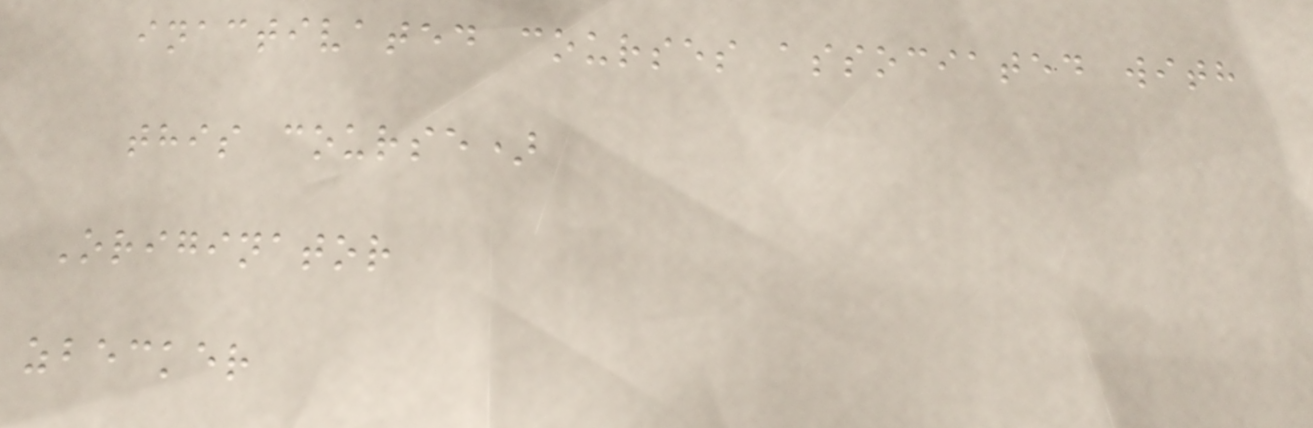inactivated courses associated with
this course)
Originator
zbecker
